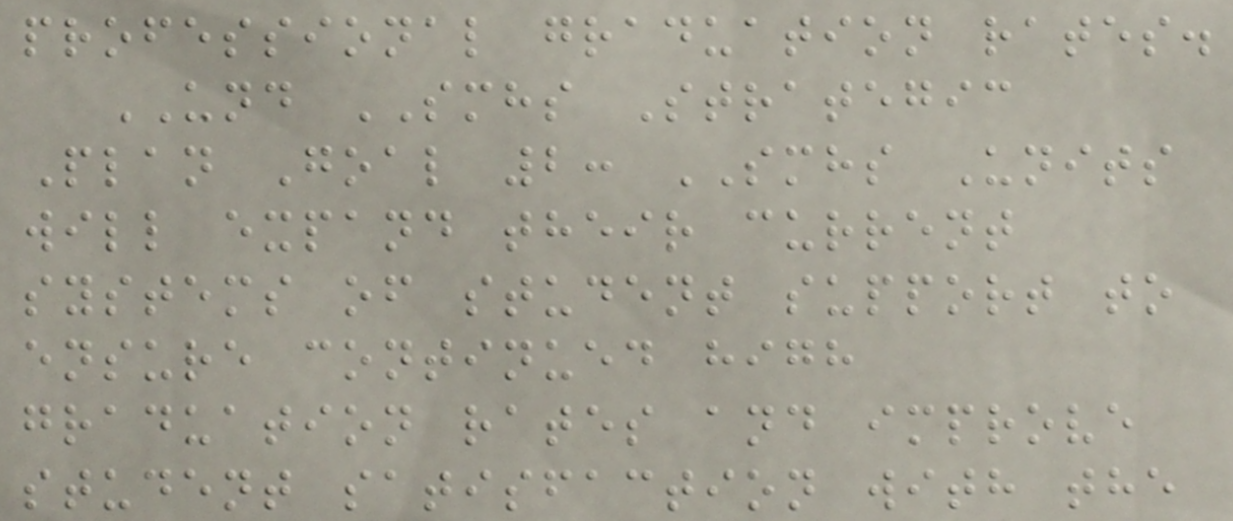professional graduation rates.
UND SMHS Strategic
Plan Goal 2: SMHS Units
will expand their current
systems of student support to
ensure continued high
graduation rates and improve
student satisfaction with the
